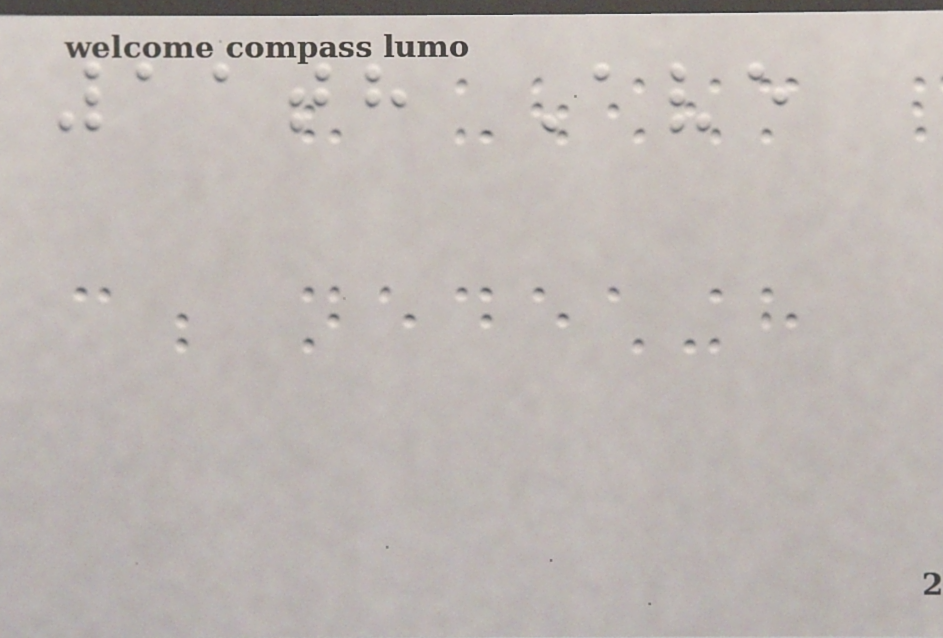11th Ave
